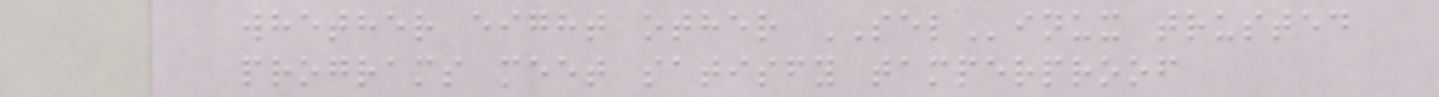whether eight other SELinux trusted
programs meet satisfy tamperproof
